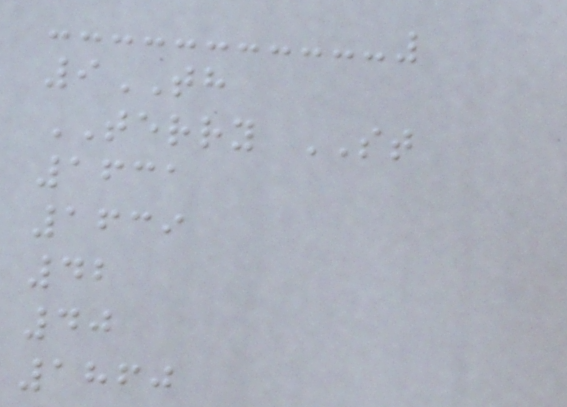9TH
TERRY ST
1631
1639
42
40
1860
